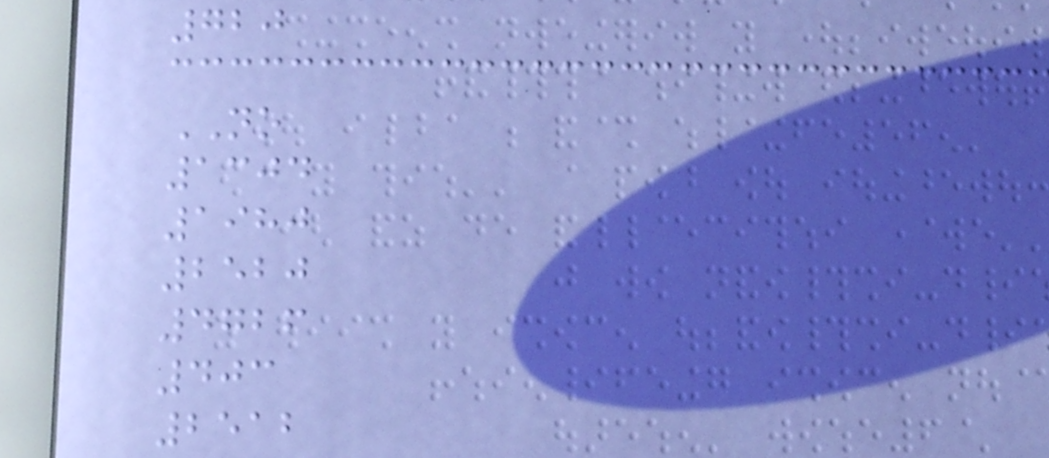720
NO
1304
1980
2520
4726
403
2512
